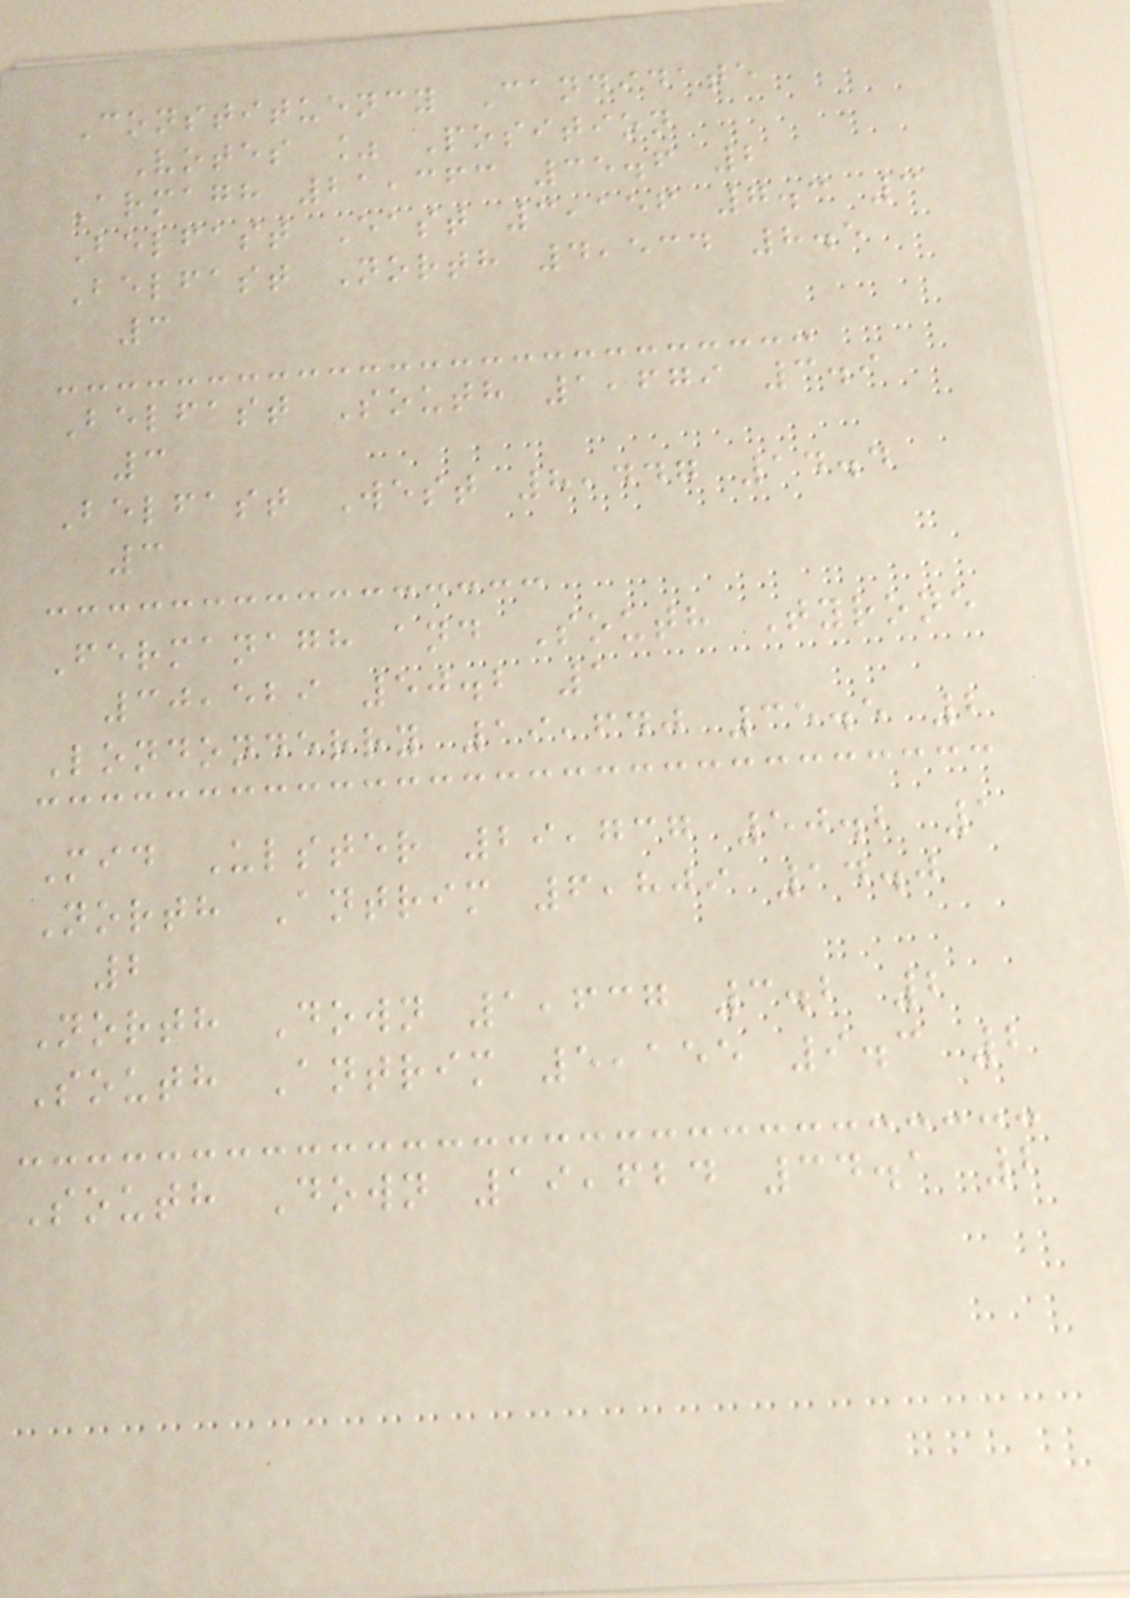Constituency Candidate
Votes % Position
Armagh 21,363 35.6 2
Belfast East 3,156 7.3 3
Belfast North 4,534 8.5
3
Belfast South 1,679 3.9
3
Belfast West 8,447 14.4
3
Fermanagh and South Tyrone
30,529 50.2 1
Londonderry 19,640 35.5 2
Mid Ulster 29,737 50.2 1
North Antrim 6,809 14.0
2
North Down 1,637 3.2 2
South Antrim 5,155 9.3 2
South Down 19,624 34.1 2
